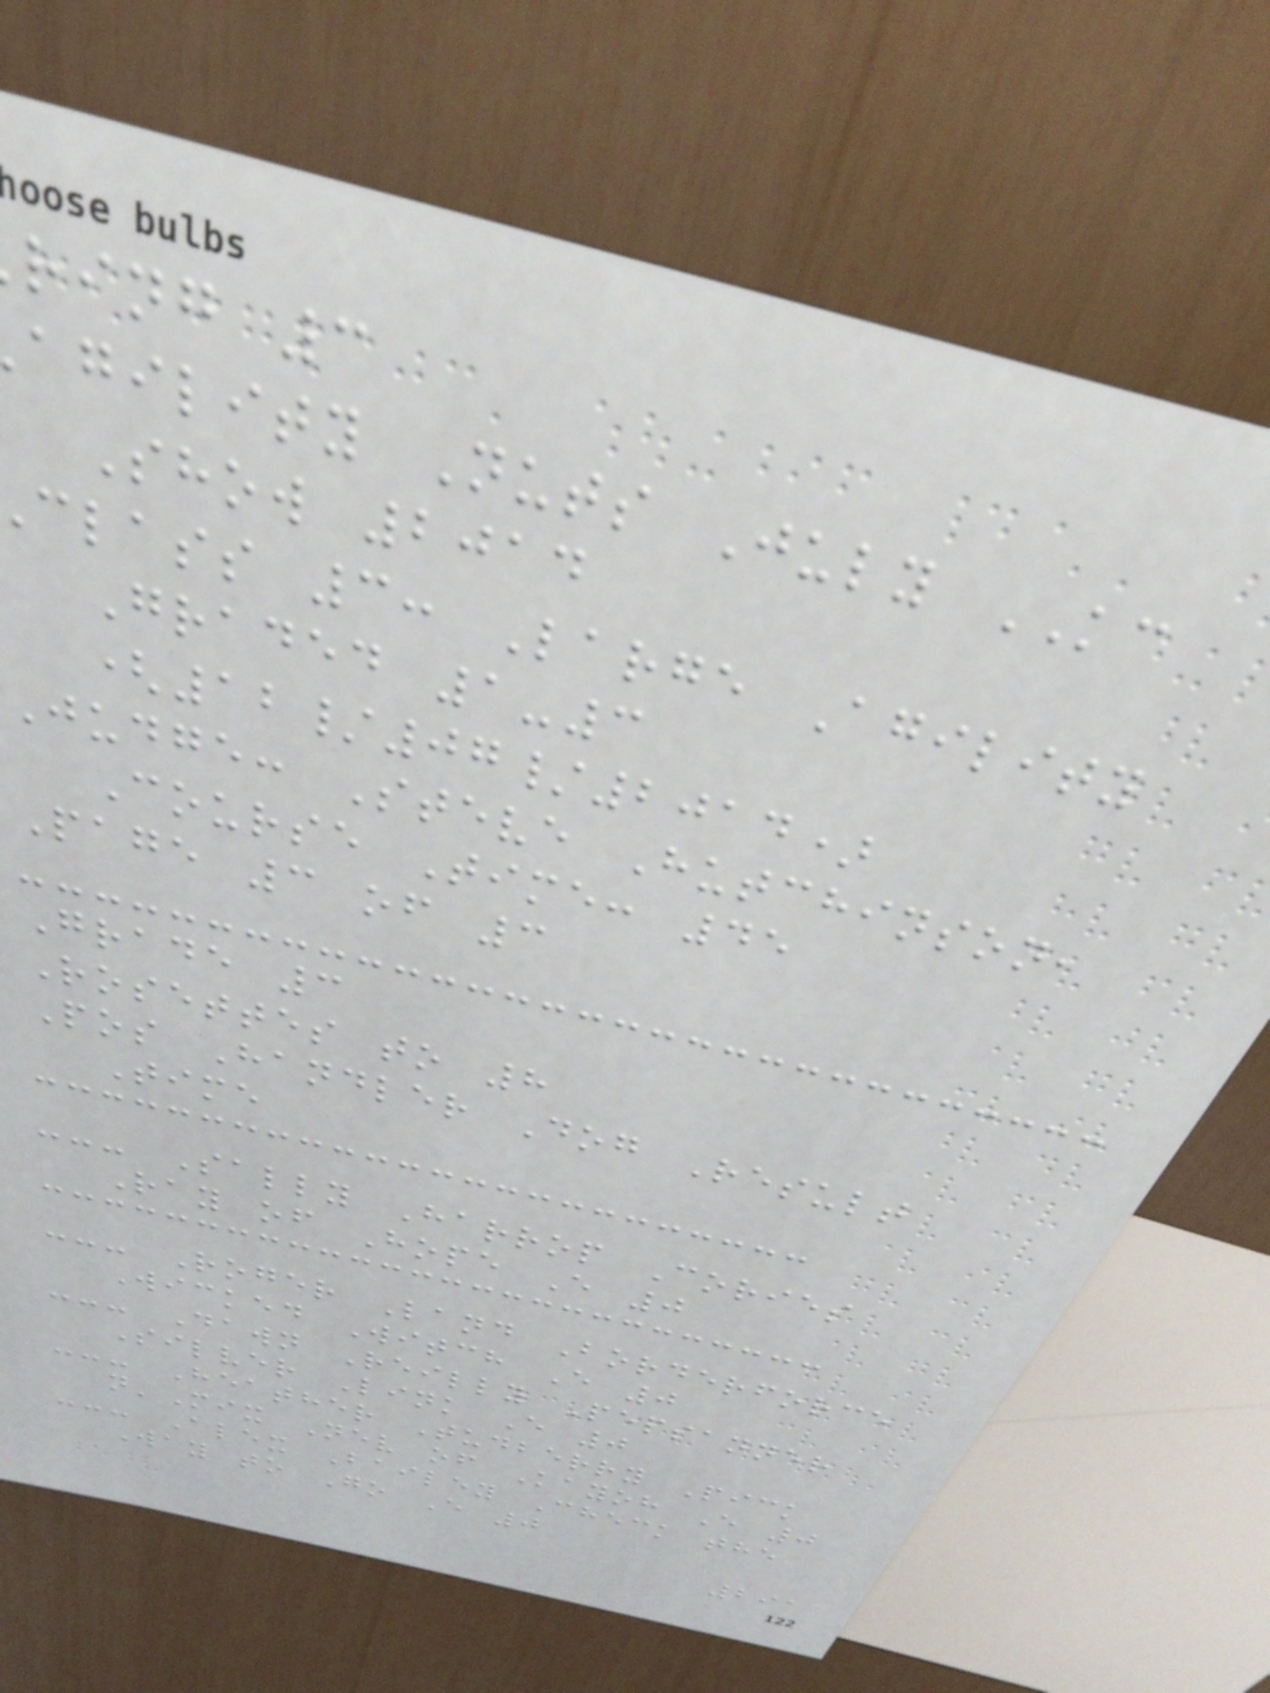ring 3
agility Nuts July KC
Show 2014
class 3: Large Agility
Graded 1-3
(12/07/2014)
Judge: Steve Hutchinson,
Course Time: 45
Page 3 of 3
Grade 3
Rosettes to 8
Pos Handler Dog Result
Time
--- Sally Harrop Cories
Ray of Hope E 0
--- Roger Land Borderforce
Wicked Witch E 0
--- Dawn Reilly Pepsanner
Silver Link E 0
--- Heather Tudberry Pick
n'Mix Nev of Kayoh E 0
--- Alex Bailey Check the
Way to Go E 0
291
